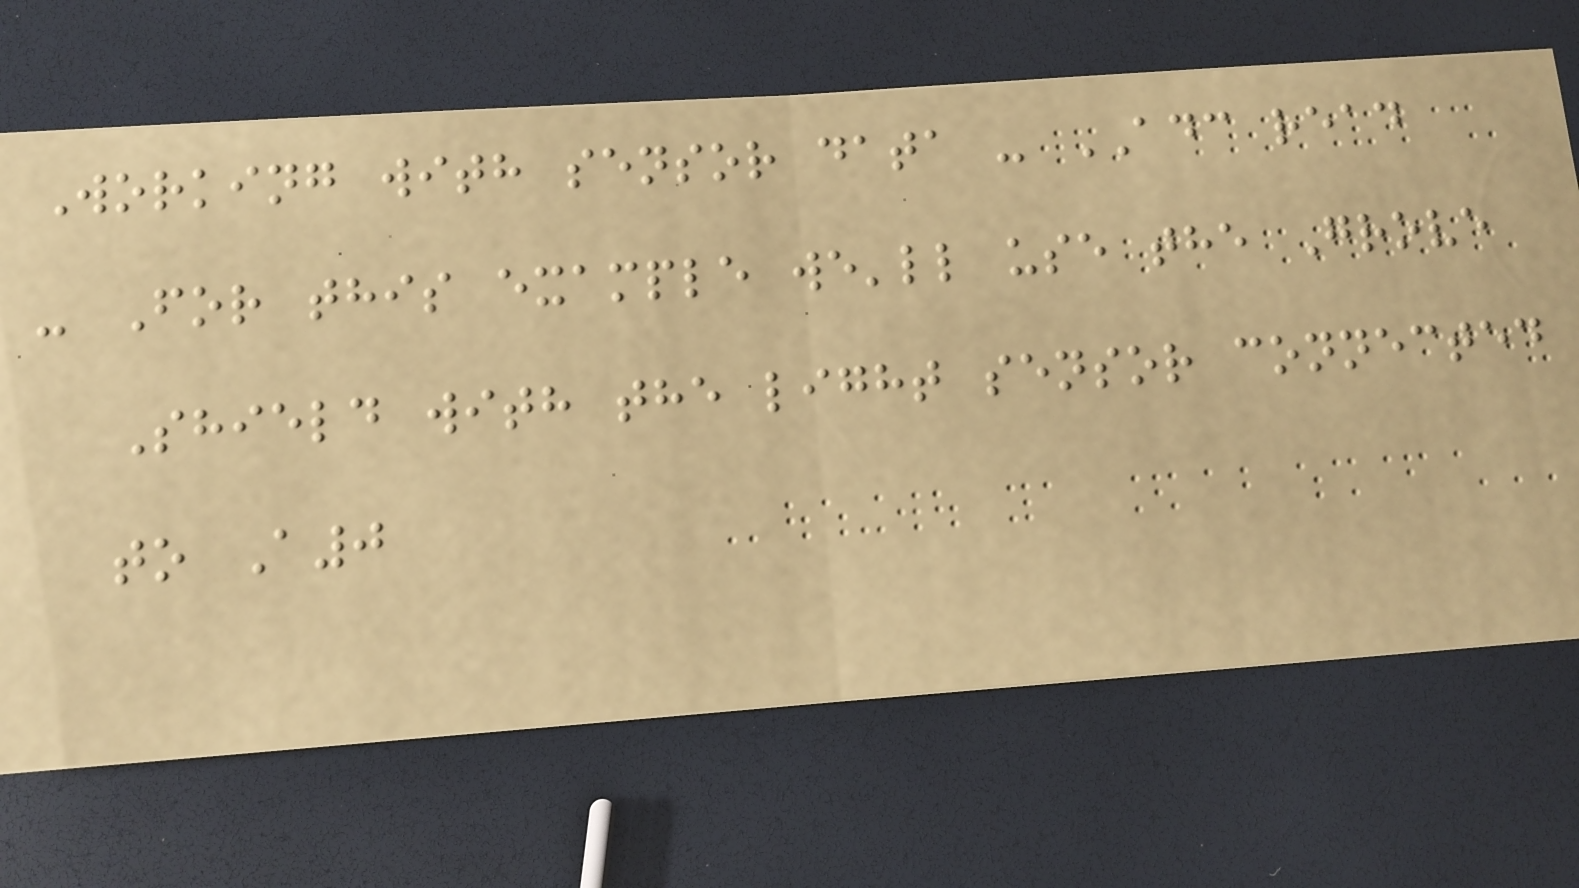Working with sensor data - ADC read
- For this example we'll use the Grove
Shield with the light sensor connected
to A0
